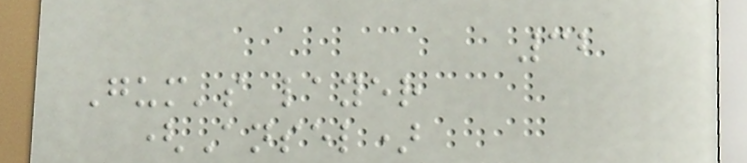32
Gum's layer
(Ansel)
